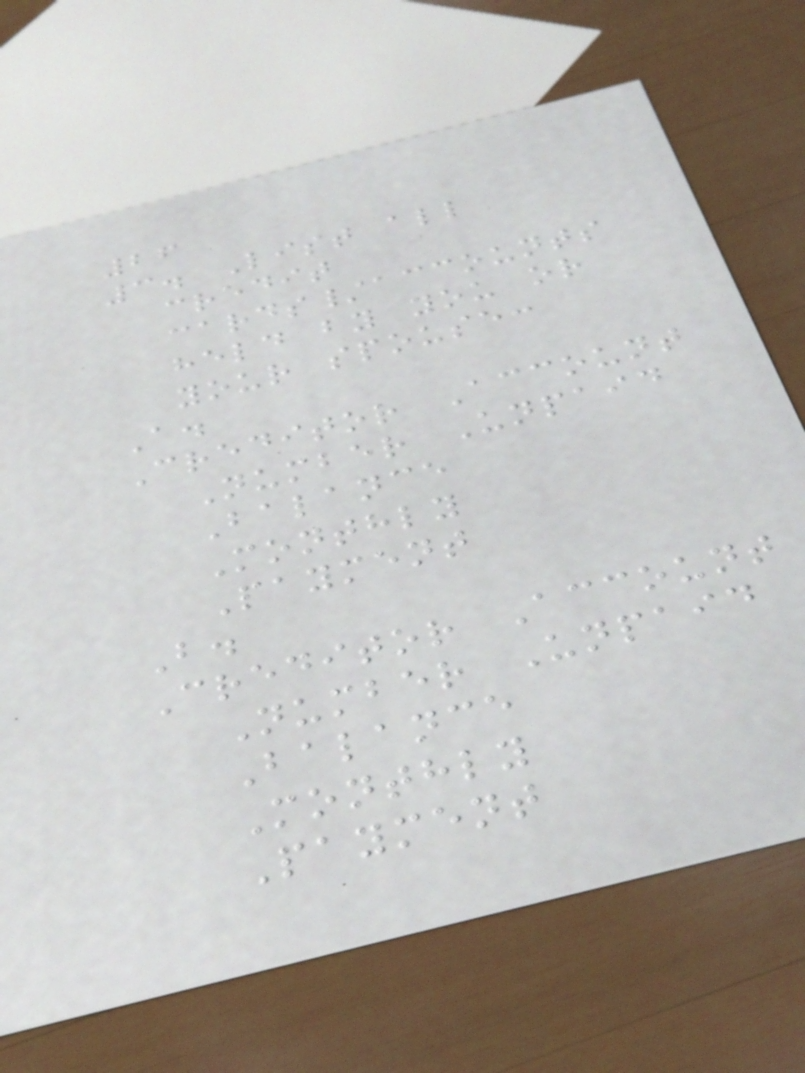26
3. List all
credit
cards/accounts
held by you or
your spouse:
A.
Creditor Account
Number Unpaid
Balance
Monthly
Payment
B.
Creditor Account
Number Unpaid
Balance
Monthly
Payment
